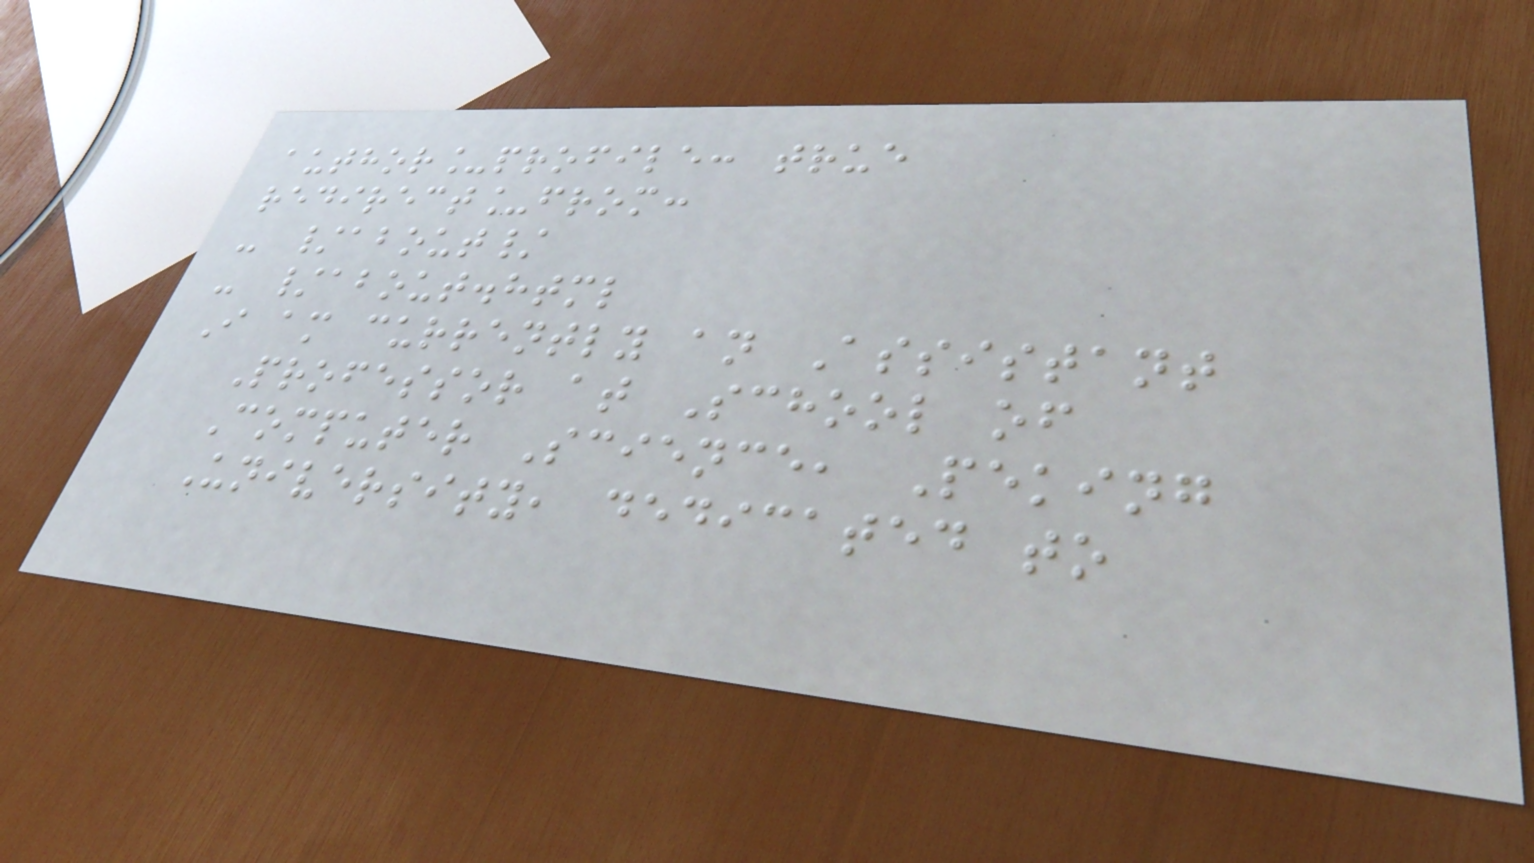author_profile: true
redirect_from:
- /about/
- /about.html
I am currently an Assistant
Professor at School of
Computer Science, Peking
University, dedicated to
